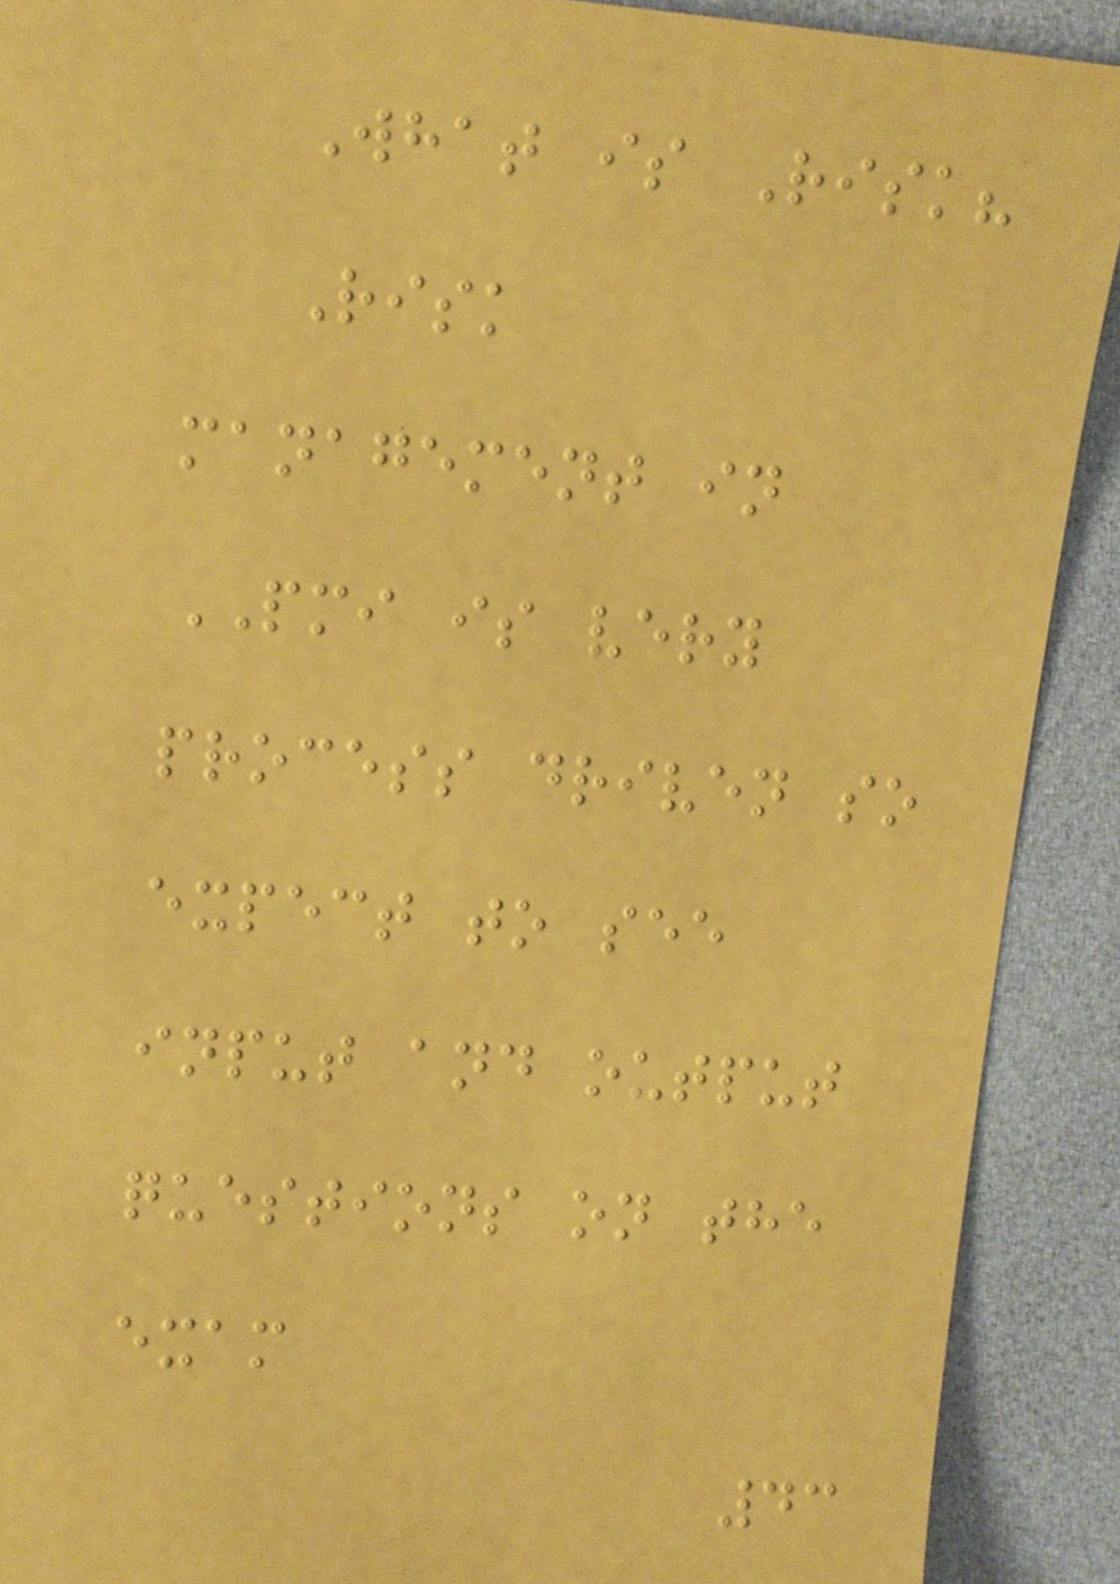What is Risk?
Risk
management in
PMI is very
process driven so
expect to see
input and output
questions on the
exam
43
